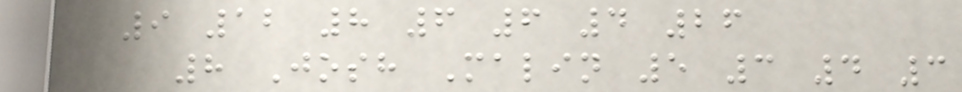9 12 8 6 6 4 26
8 Josh Malin 5 3 4 3
